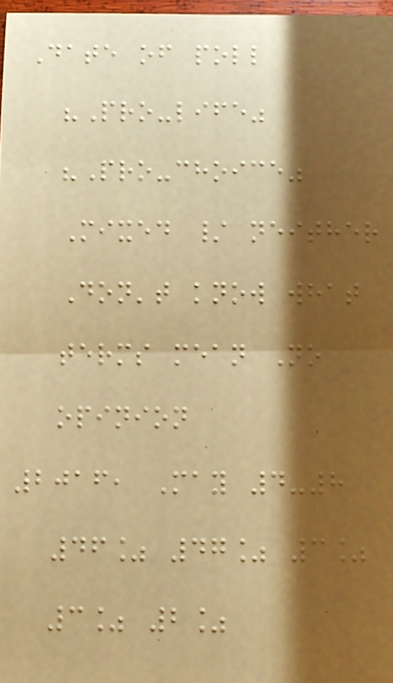Date of poll
"Pro-life"
"Pro-choice"
Mixed / neither
Don't know what
terms mean No
opinion
2016, May 4-8
46% 47% 3%
3% 2%
